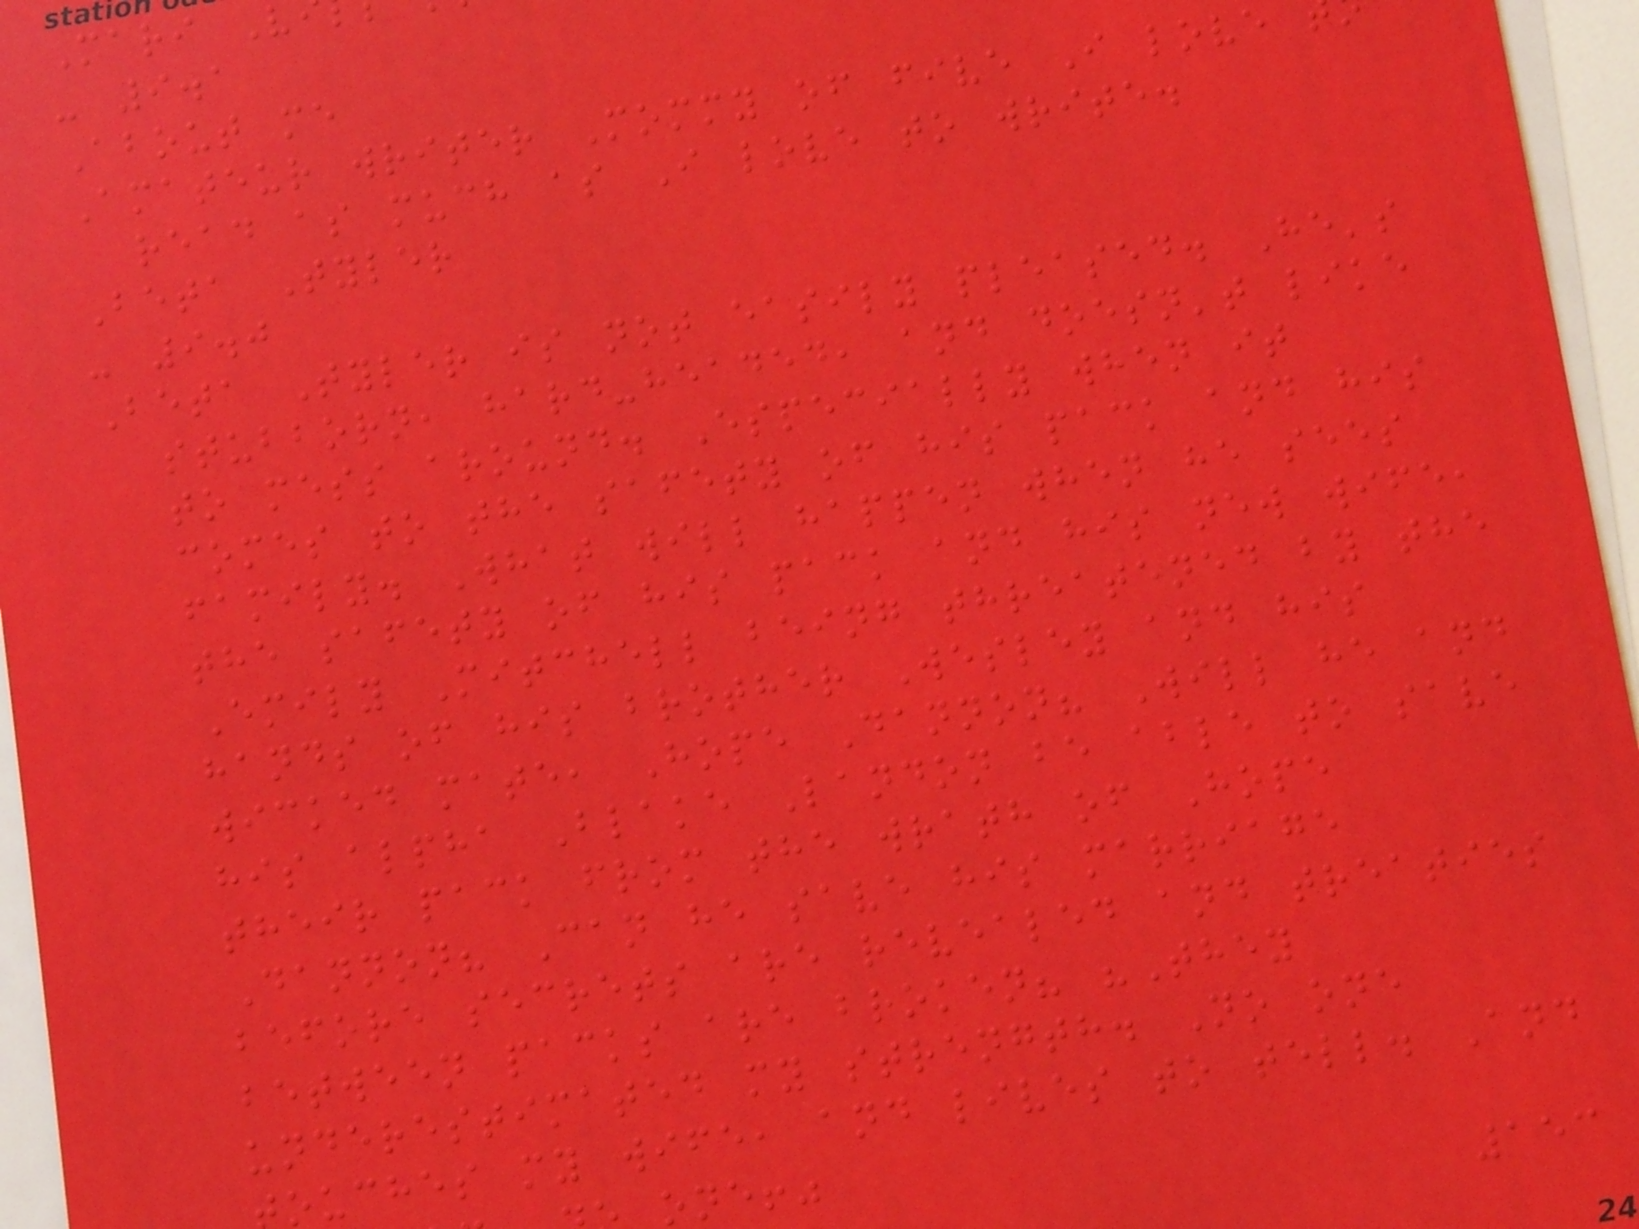Mari V
- 9.1
About me
Amateur writer Mommy of five I love
read as much as I love to write.
Beta Tyler
- 9.0
Beta Tyler is not easily pleased. He's
stubborn, hard-headed, and doesn't like
to mess around. Especially when it
comes to the safety of his pack and his
family. What will happen when he sees
the safety of his pack and his new wife,
Emily Mitchell being threatened by the
hands of his brother Wesley and his
wicked mate, Hope Dannon? Will he and
his alpha Blake Landon be able to save
their pack from the wrath of Hope
Dannon? Can he save his marriage
before secrets are revealed and treaties
between packs are broken? "They
underestimated my strength. No one
ouches my wife, and lives to tell. And
one!"
153
